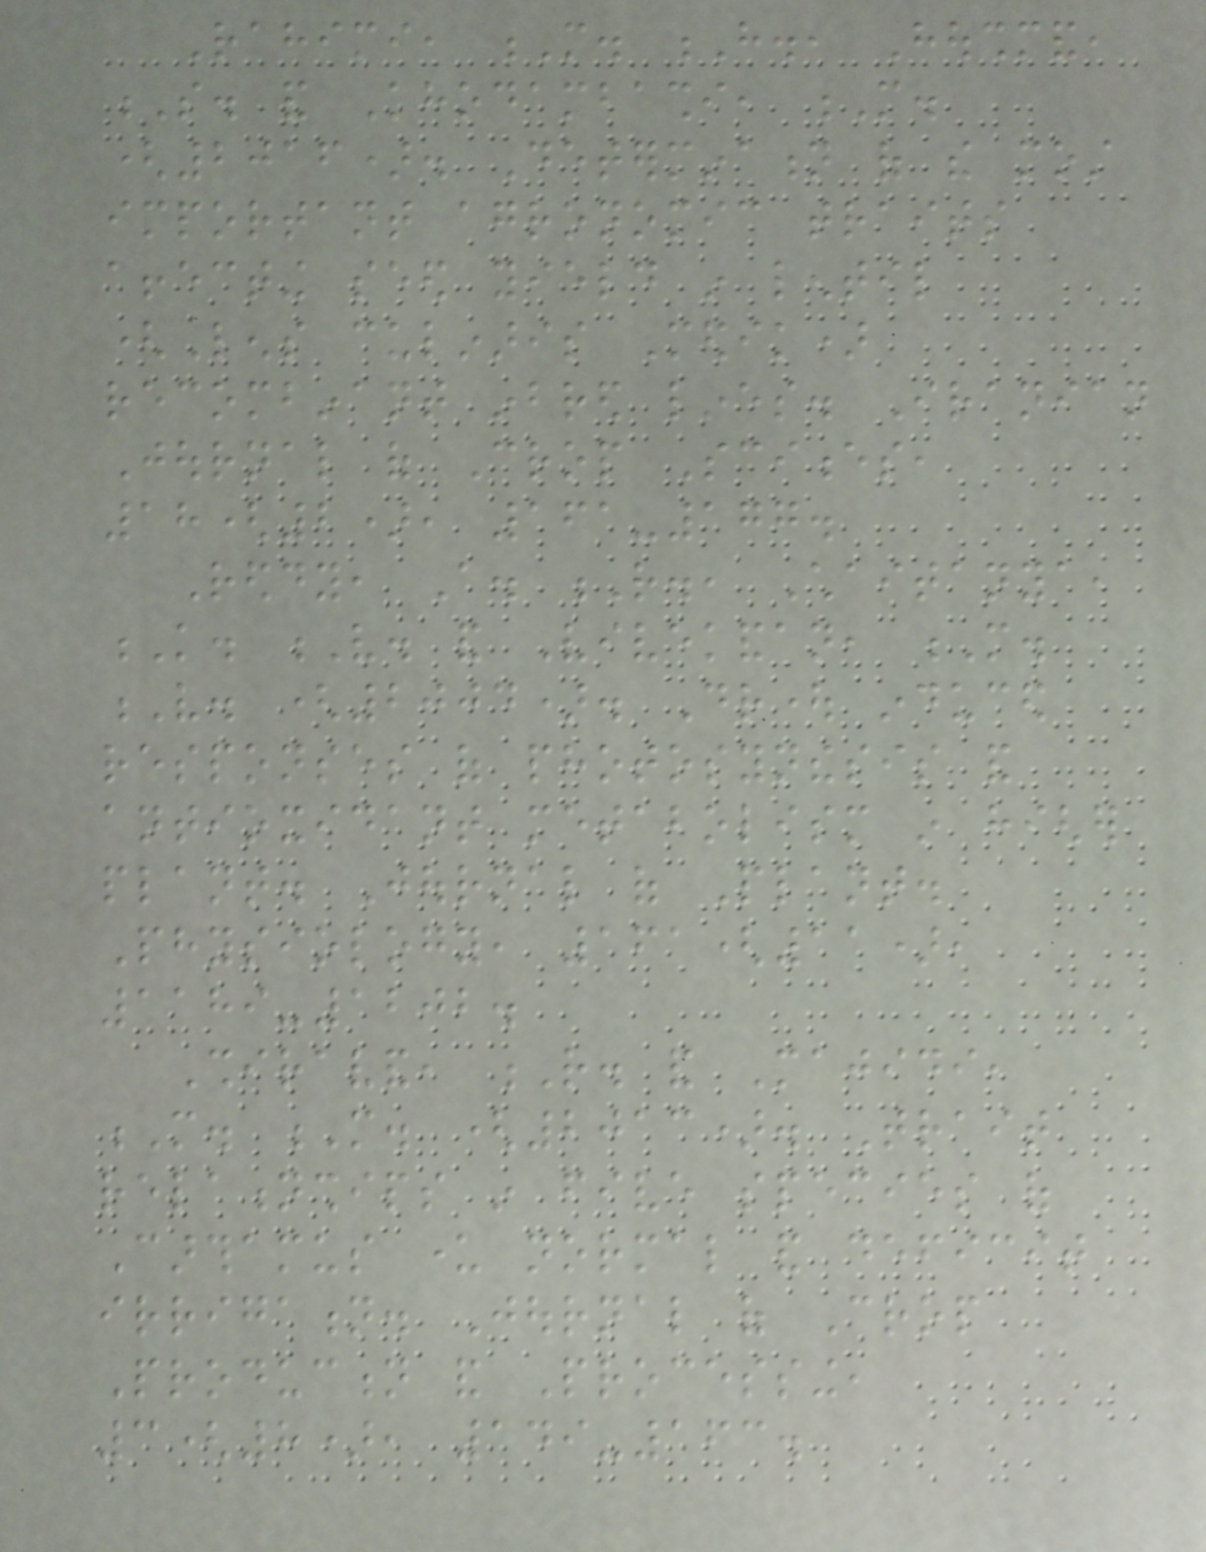Rahimi, M. H., Houshmand,
S. and Khodambashi, M.
(2016). Determination of the most
important agronomic traits
affecting seed yield in lentil
(Lens culinaris Medik)
recombinant inbred lines. Iranian
Journal of Crop Sciences,
18(2), 161-177.
Reddy, A. R., Chaitanya,
K. V. and Vivekandan, M.
V. (2004). Drought induced
responses of photosynthesis and
antioxidant metabolism in higher
plant. Journal of Plant.
Physiology, 161(11),
1189-1202.
Shiravand, R. and Majidi,
M. M. (2013). Trait
relationships in five species of
Carthamus under normal and deficit
irrigation. Journal of Crop
Production and Processing,
3(8), 149-163.
